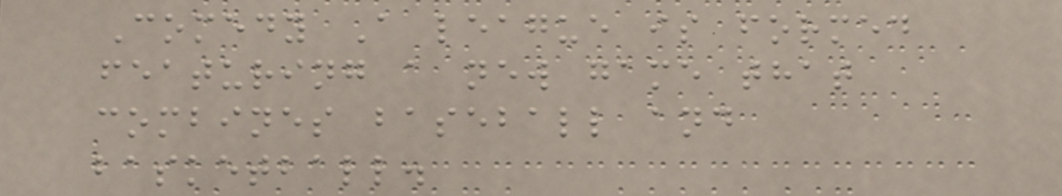Comedy A league is formed
featuring a new game that
combines baseball and
basketball.
